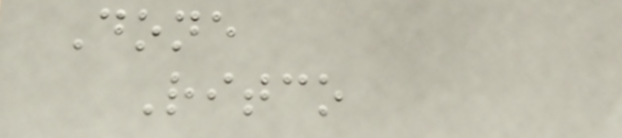Done
Ritco
